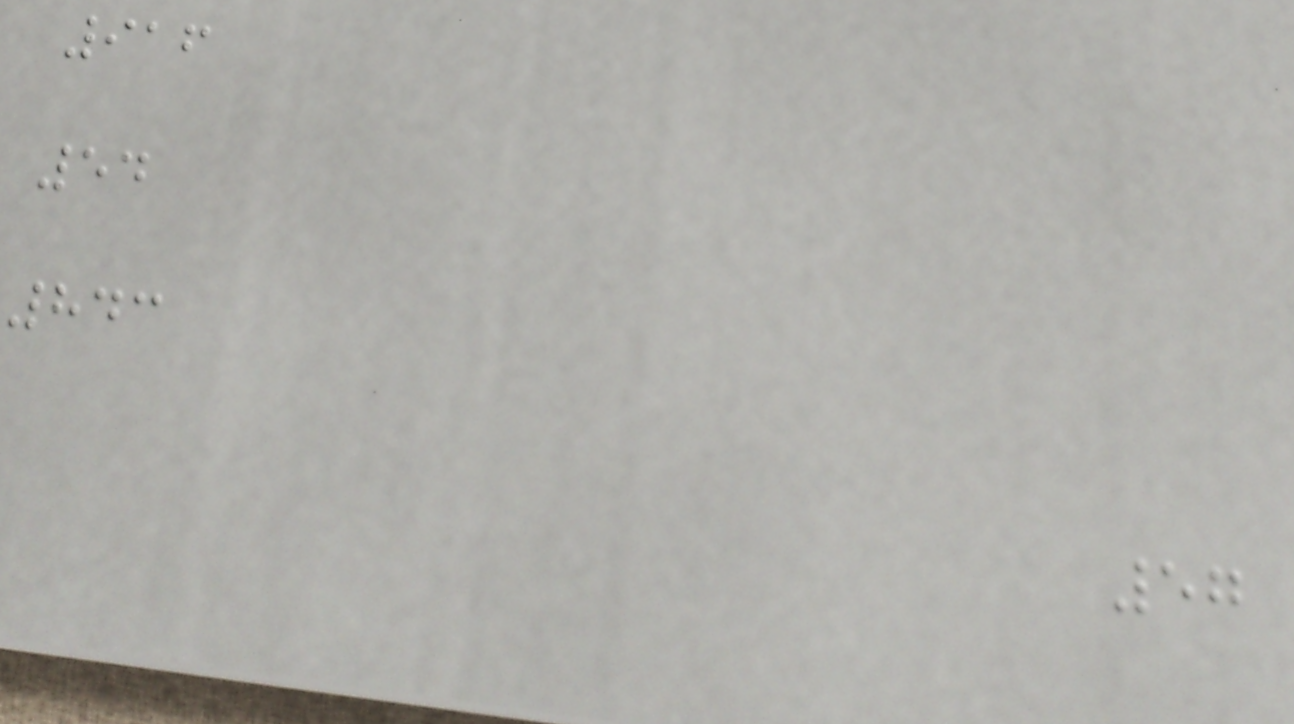916
54
843
57
